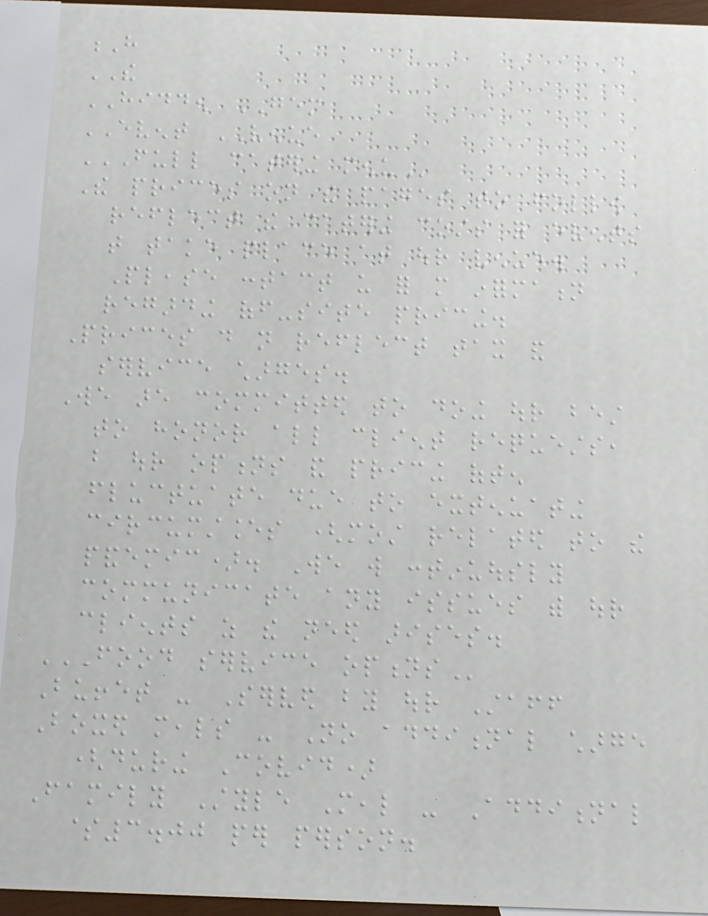H
THE
HIDDEN GEM
EVENT VENUE
FULL CATERING MENU
The prices on the pages to follow
reflect the catering costs for events
that take place at our venue.
Please contact us for more information
regarding off-site pricing.
Prices do not reflect tax and
service charges.
We are committed to doing our best
to honor all client requests,
but our options and pricing often
fluctuate due to extenuating
circumstances (most related to the
pandemic). We will continuously
communicate any issues with our
clients as the need arises.
FOOD SERVICE OPTIONS
Buffet - Served by our Staff
Boxed meals - No additional charge
(during Covid)
Family Style Meal - Additional
$3.00 per person.
